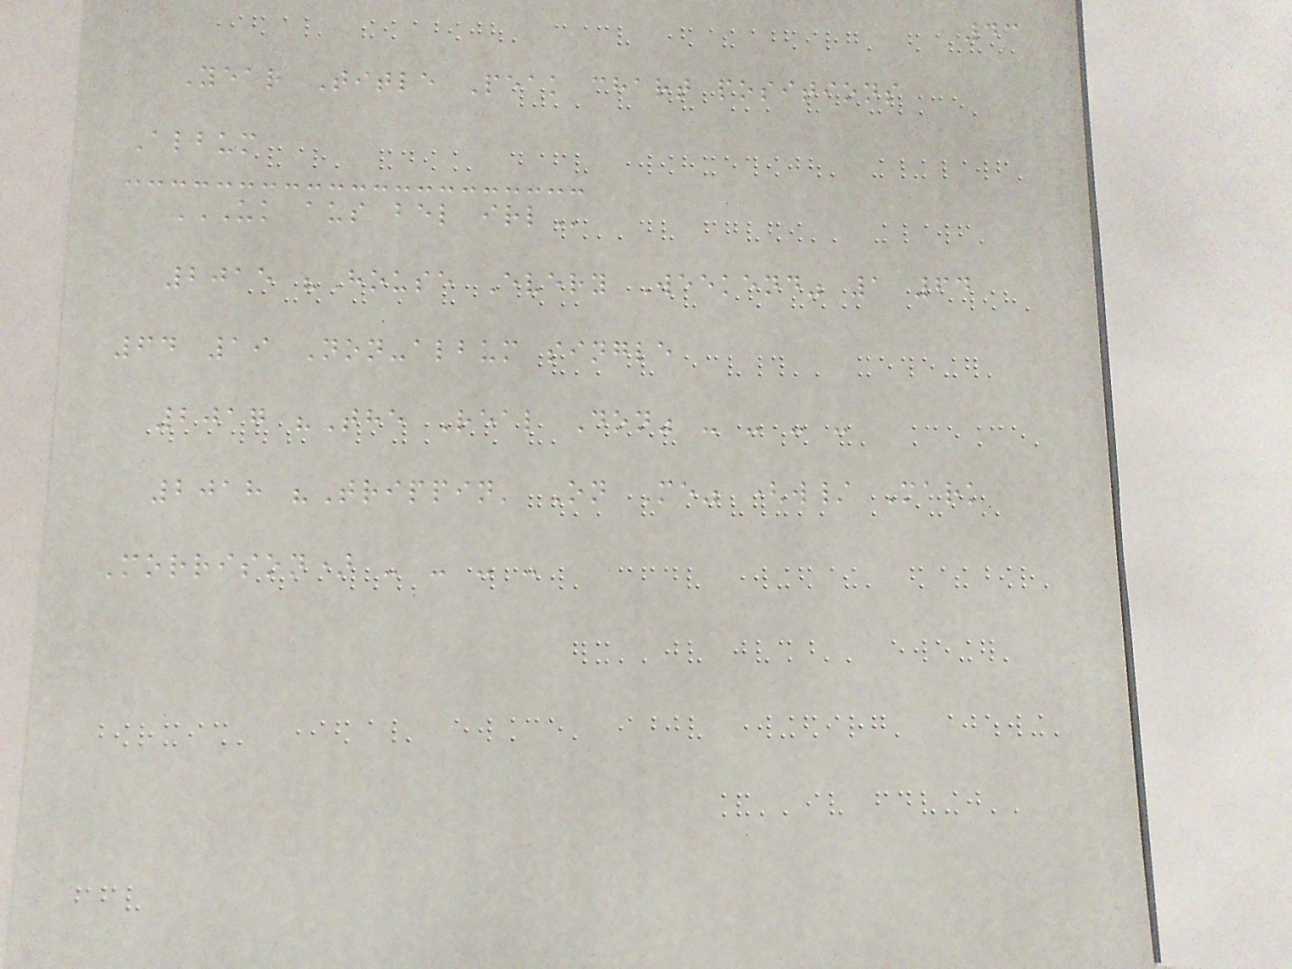43
Year Title Peak chart positions
Album
UK AUS BEL IRL
2015 "House Every Weekend" 1 64
64 19 Non-album single
2017 "The Real Don" - - - -
2018 "Trippin' On Me" (w/ Mark
Morrison) - - - -
